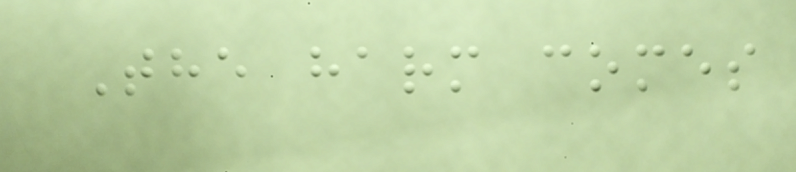The harm comes
